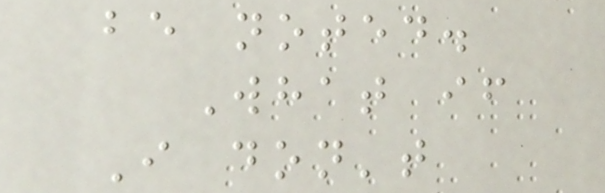be noted.
What if
I don't
